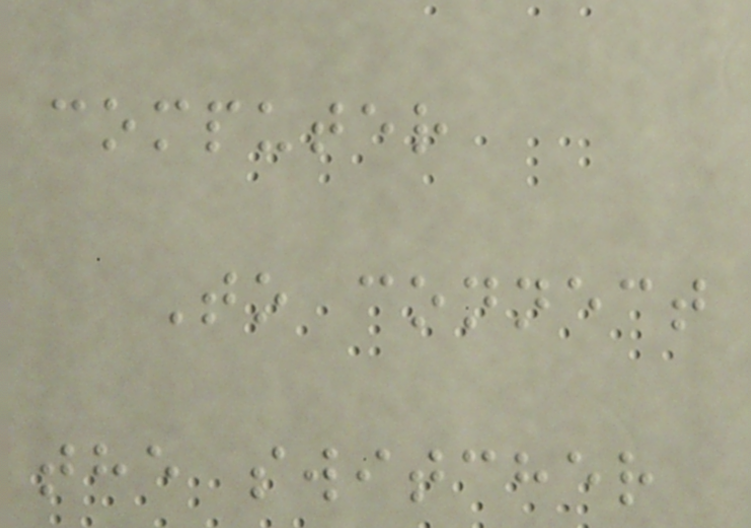computer
To connect
the switcher
